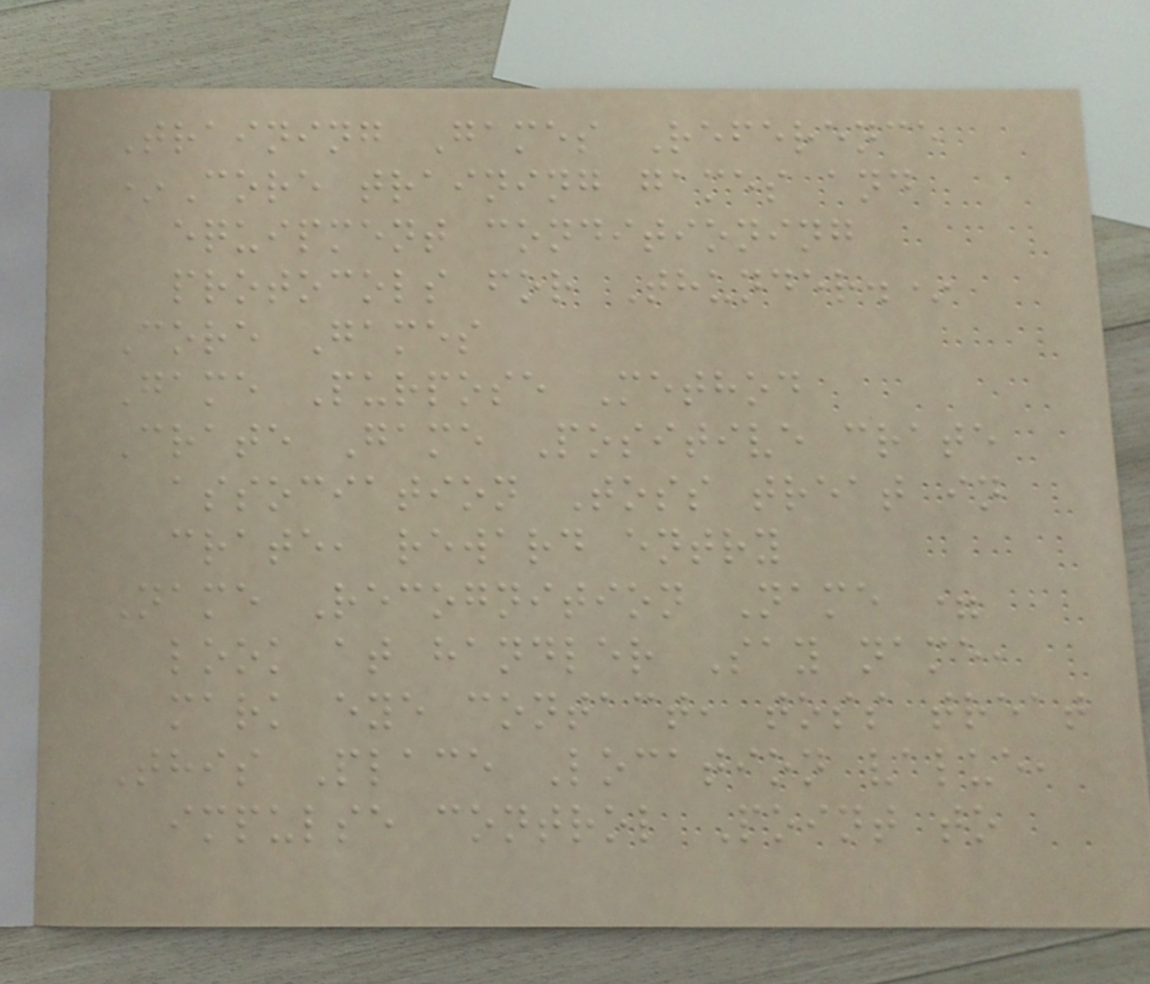Training Games Reference
*Core training games and
equipment conditioning
protocols for Thunder.*
Core Games
Game Purpose Method
Crate Game Positive crate
association Toss treat in
crate, reward entry
Name Recognition Name =
look at handler Say name,
mark eye contact, toss treat
This Place Location value,
impulse control Point to
